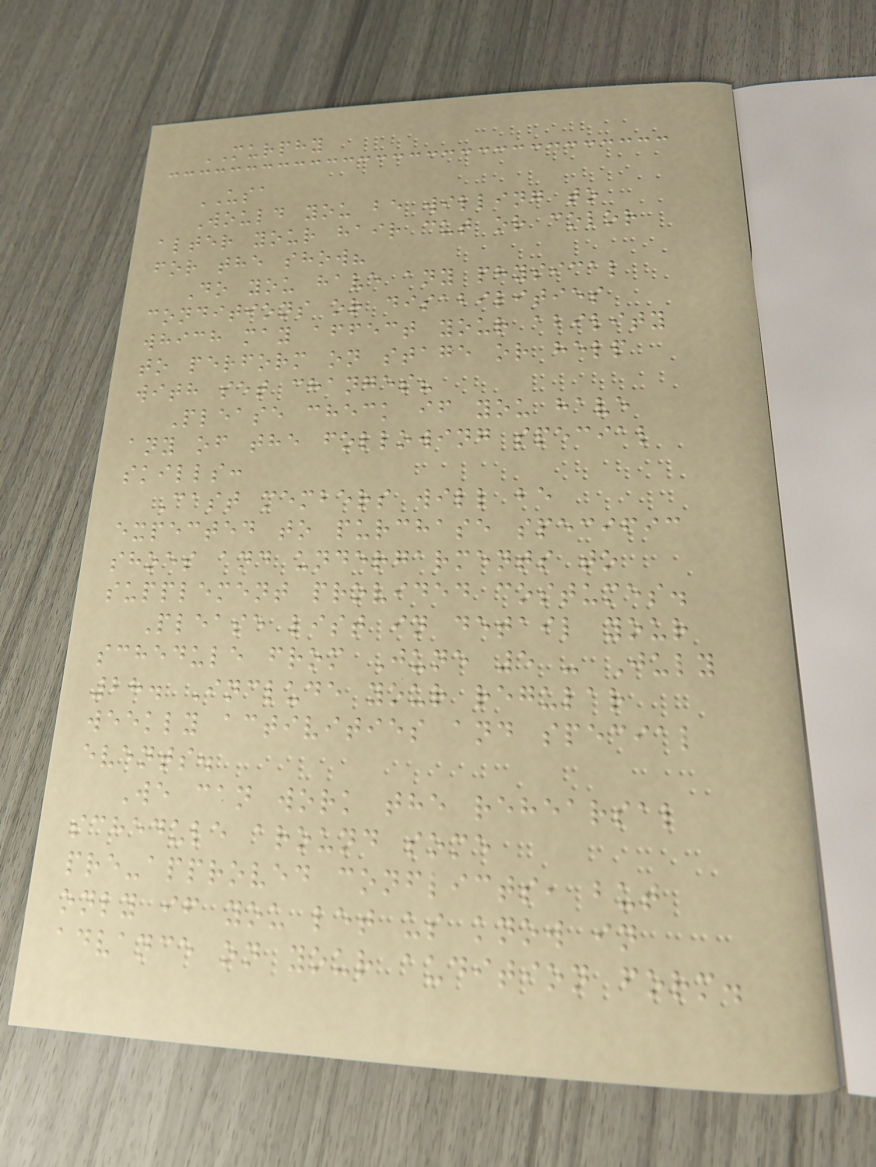MURPHY
USA
Would you be willing to
alter your hair cut or color
for the show?
Do you have any physical
conditions or disabilities
which may affect your ability
to perform on stage or help
with set changes?
Please check if you have
any of the following special
skills:
Cast members will be
expected to purchase specific
shoes and undergarments to
supplement provided costumes.
Please list in detail your
schedule from June 5 - July
28. Include your regular
weekly activities and special
events.
We can work the rehearsal
schedule around some
pre-approved conflicts, but
only if you let us know in
advance on your audition form.
